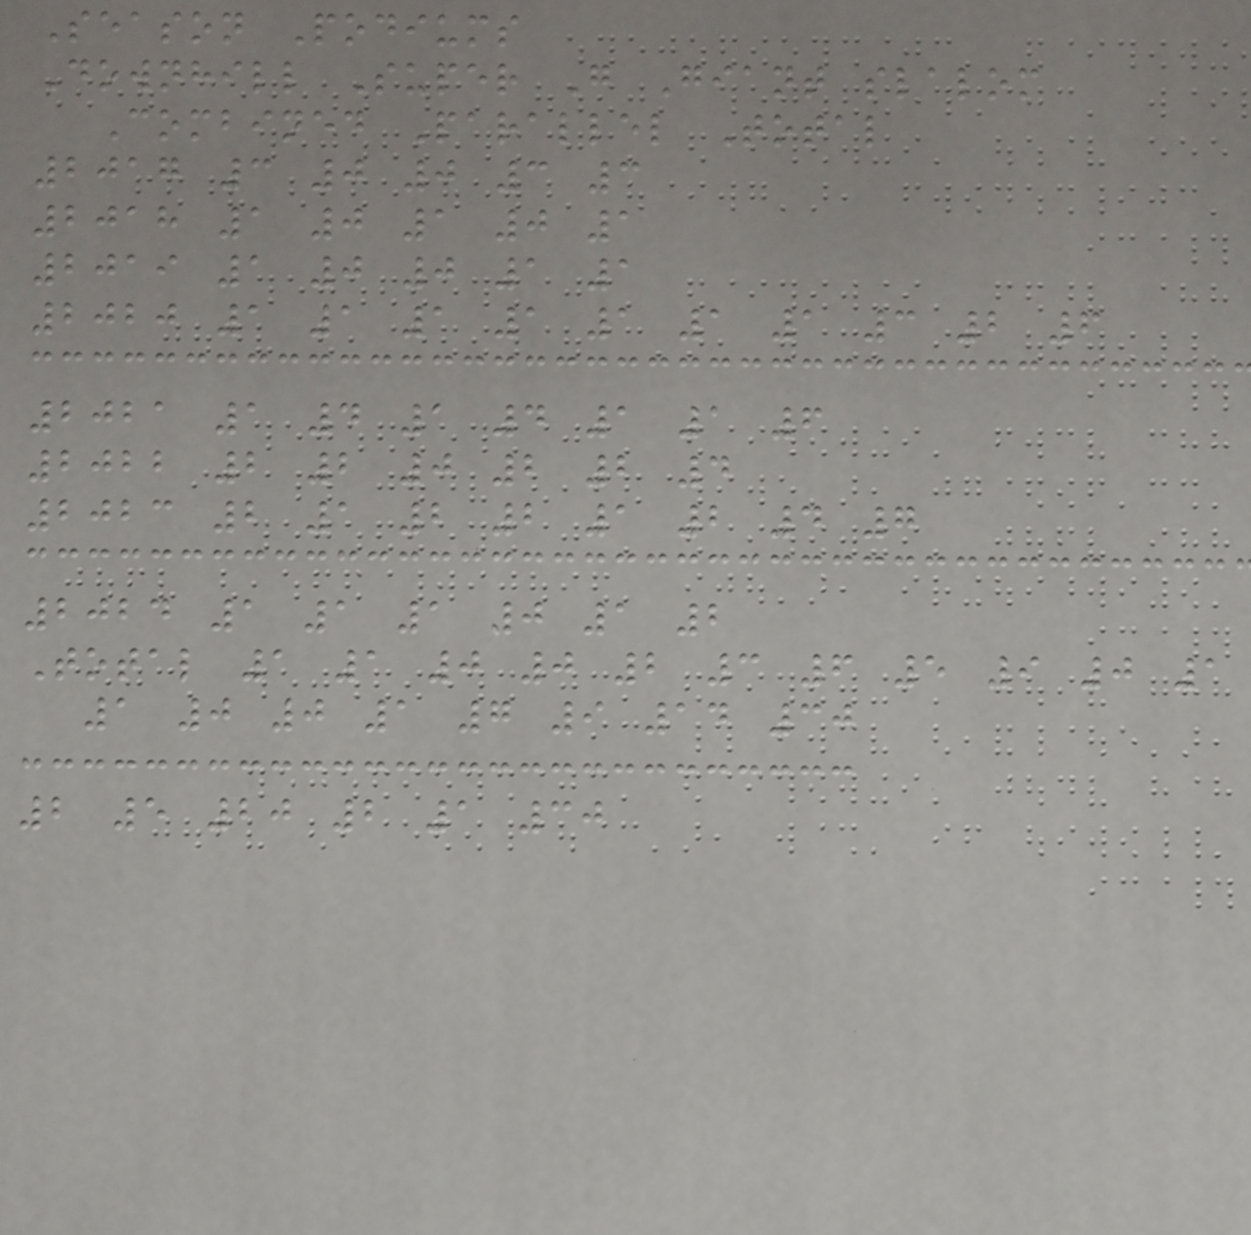Season Podiums
Downhill Super G Giant slalom
Combined Parallel Total
2017 3 0 0 3 3
2018 1 0 1 0 1
2019 1 0 0 1 1
2020 1 1 1 1 1 1 1 3 2 6
2021 1 4 1 4 1 1 6
2022 2 2 0 2 2 4
2023 2 1 2 2 1 2 4 7
2024 1 1 1 0 1 2
Total 1 1 0 0 2 3 6 5 9 0 1
1 0 0 1 7 9 14 30
2 5 20 2 1 30
